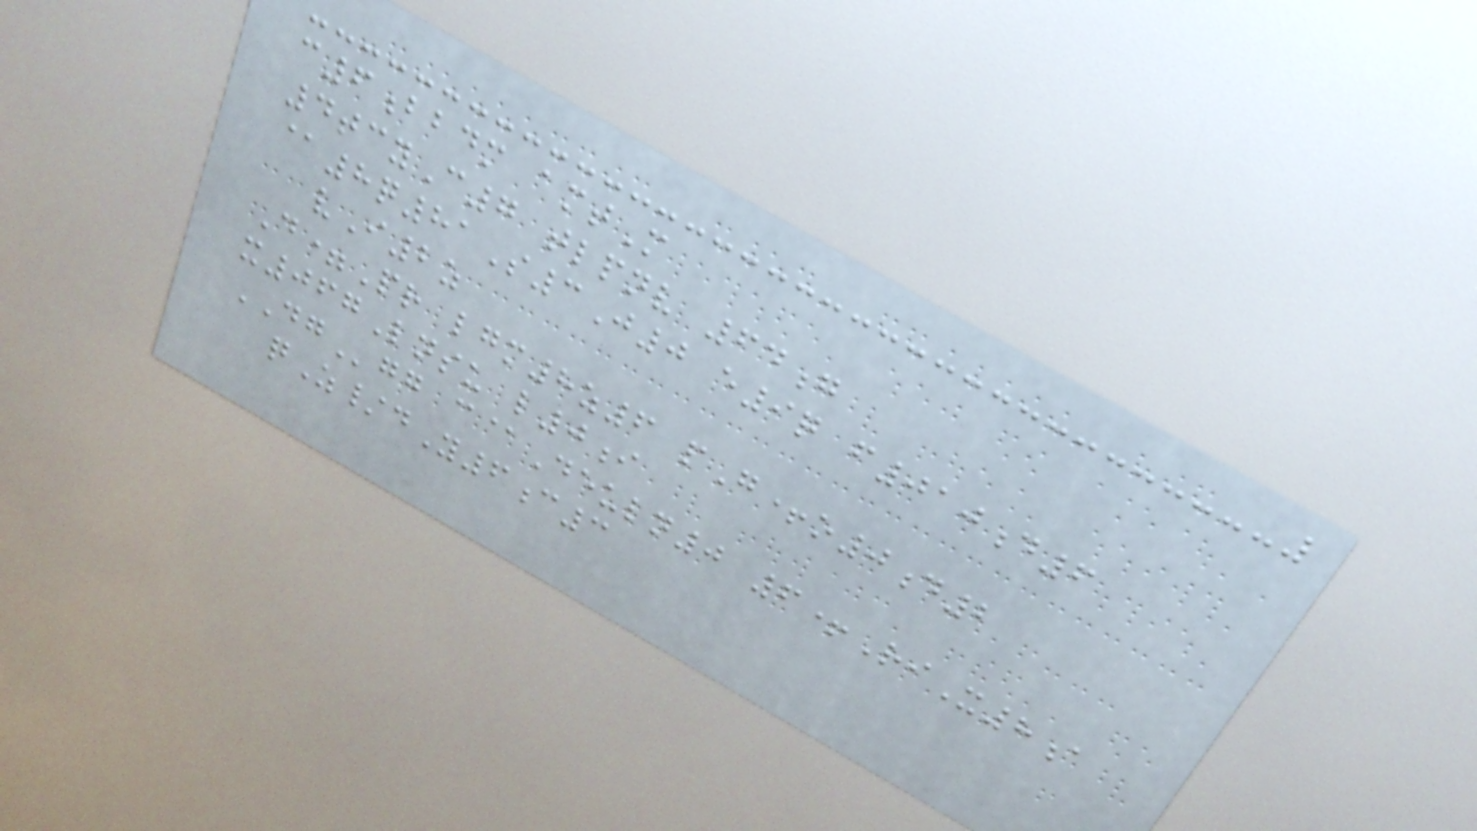c6bbdm amtM
4tcyC7 tlpnv 64g
@8q81S3J0 e9q f010d6
vI2z
D=Pr lgm8z6 pG+o0d2
x067Lnsu l0i
DGgg c@Deuln0 6+RiX8a
qZ/dY6c3
